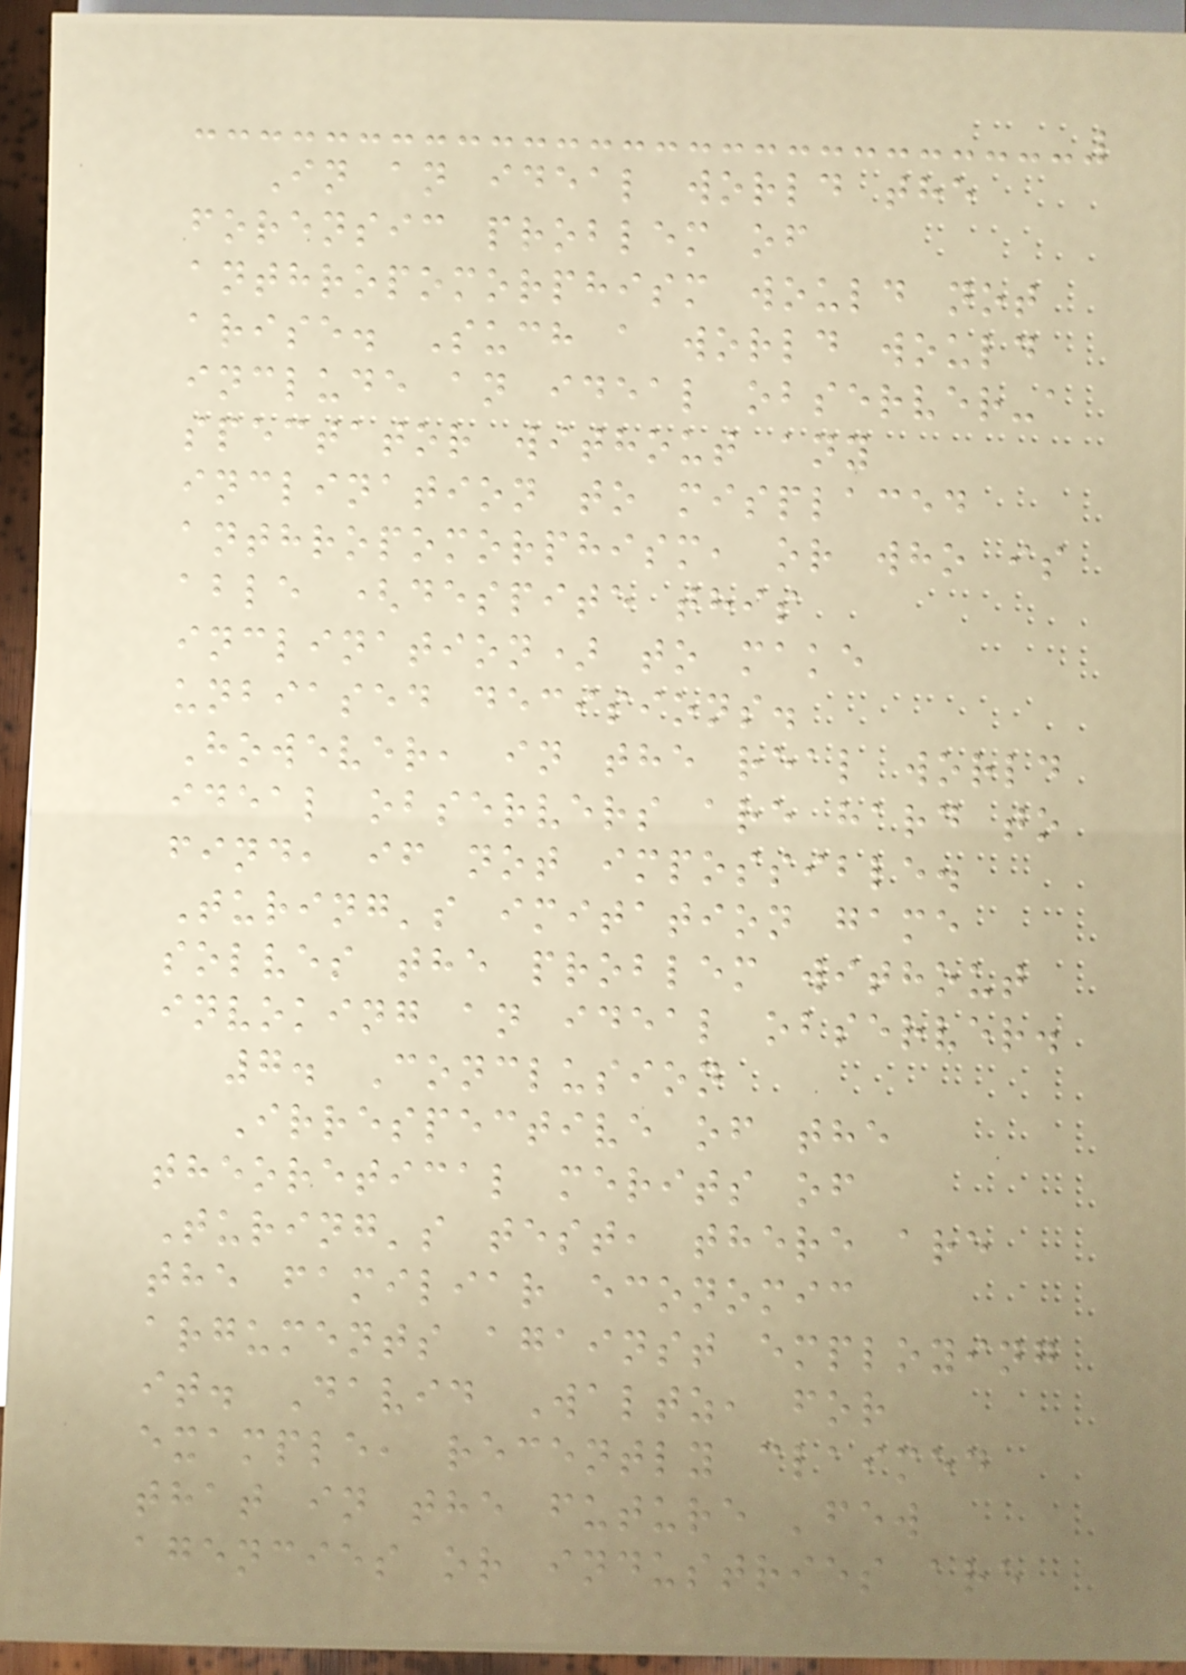In an ideal world the
forensic problem of
anthropomorphism would not
arise. Such a world would
include an ideal observer-a
spectator without any
inclination to misplaced
anthropomorphism, or who is
able (despite this
inclination) to make
unbiased decisions.
However, in the real world
ideal observers are hard to
find, if not impossible.
Turing's imitation game
solves the problem without
invoking an ideal observer.
7. Conclusion
Irrespective of the
theoretical merits of
Turing's test, there are
the familiar economic
arguments against employing
it. David Waltz, for
example, recently claimed
that in the future 'few
agencies or industries are
